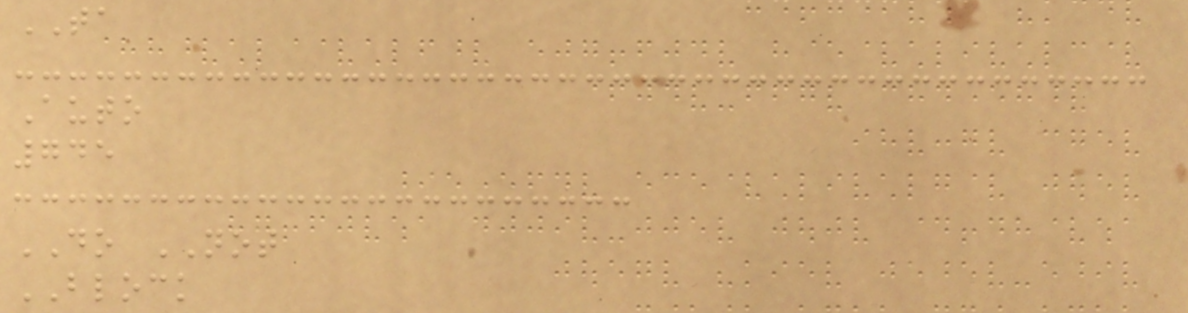TA
Auto
745
DO NOT
BLOCK
